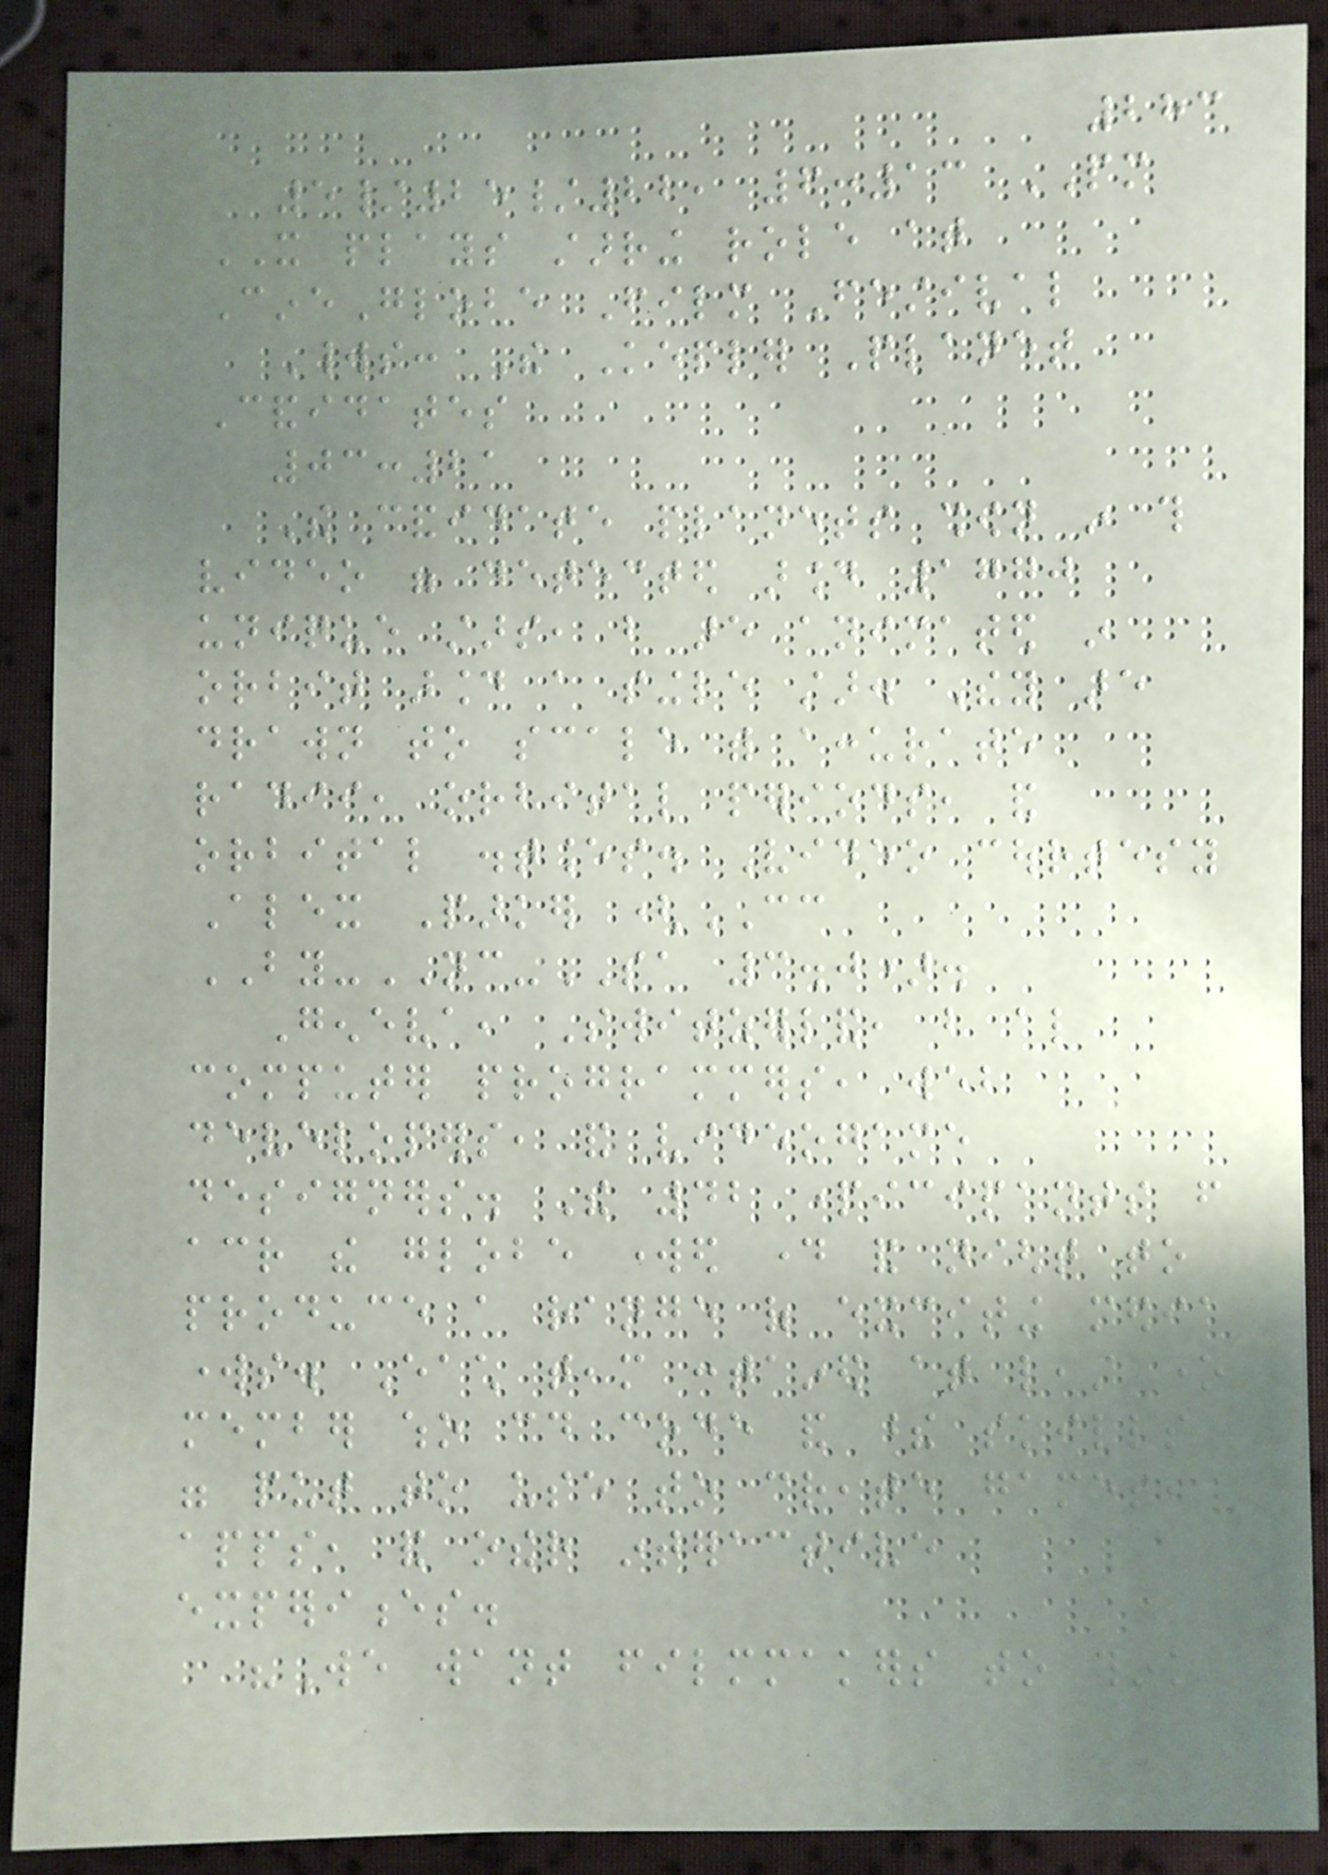283
5/25/22, 6:13 PM
IT plays starring role at
CineGlobe Film Festival
Worlds: The Kepler Planet
Candidates
03:21
The candidate planets shown in this
video were detected around 1770
unique stars, but are animated in
orbit around a single star. They are
drawn to scale with accurate
radii, orbital periods, and
orbital distances. Video courtesy
Alex Parker (CC
BY-NC-SA 3.0).
Geneva, Switzerland, but also
computer programmers, web
developers, and videogame
designers. The 42 participants from
across the globe worked day and night to
produce a range of exciting media
works. Each team contained at least one
member who could code and these skills
were put to use to create games,
apps, and other interactive
experiences.
"We want filmmakers to think
